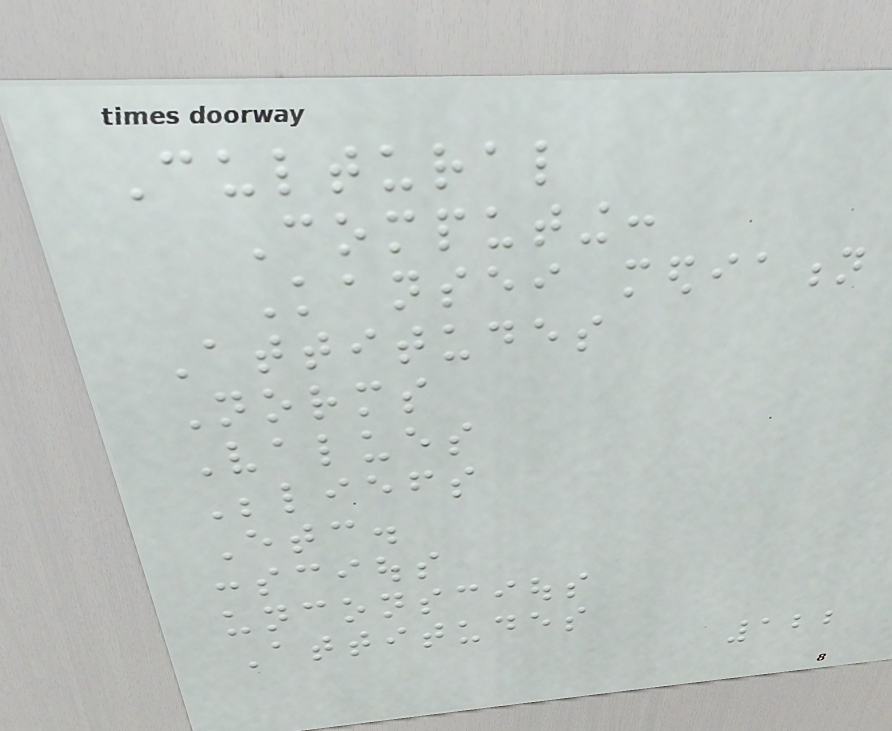Cultural
Computing:
Kansei mediation
Attitudes
Norms
Values
Beliefs
Etc.
conscious
unconscious
Attitudes
122
